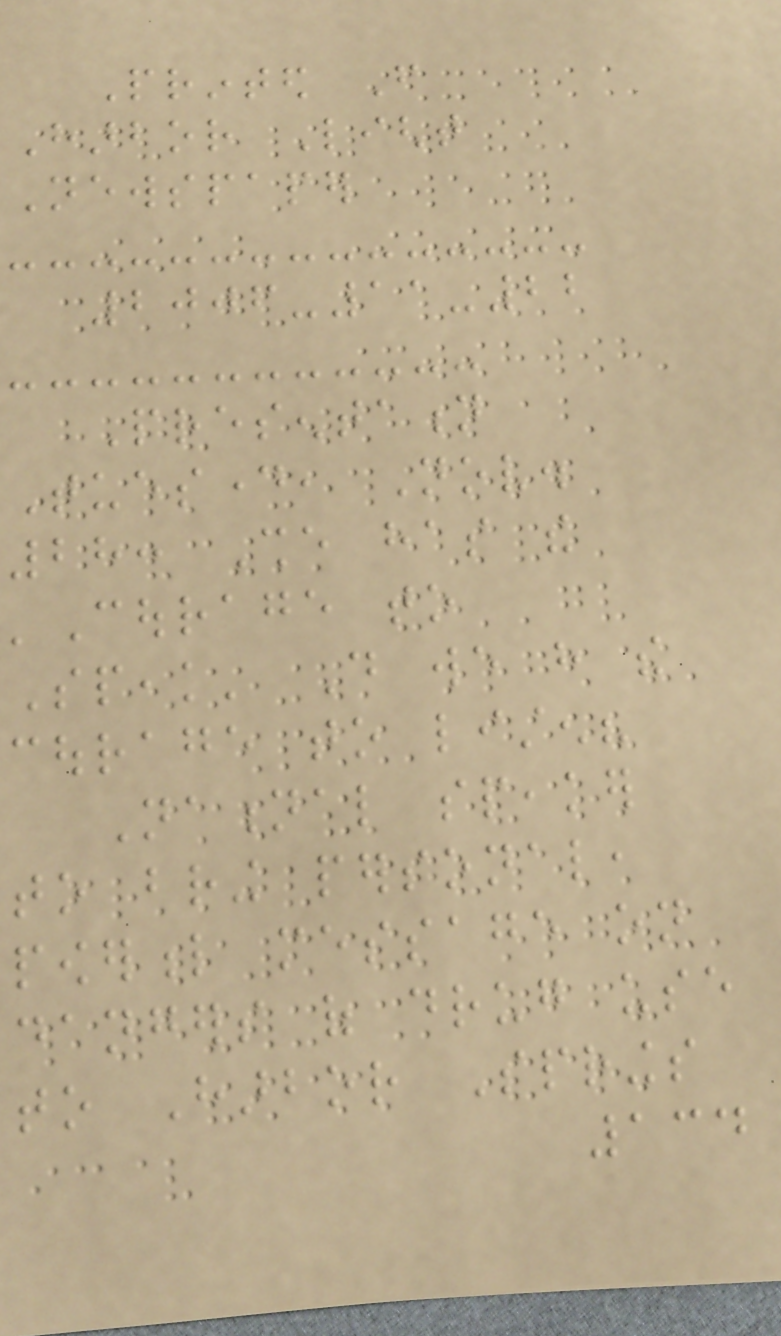Printed From
Harbor Light
Newspaper
2006-11-22
Presentation
Tuesday, Nov.
28: She has the
'Courage to
Speak' Do we have the
courage to listen?
National speaker
to bring personal,
powerful message on
dangers of drug use
to Harbor Springs
134
